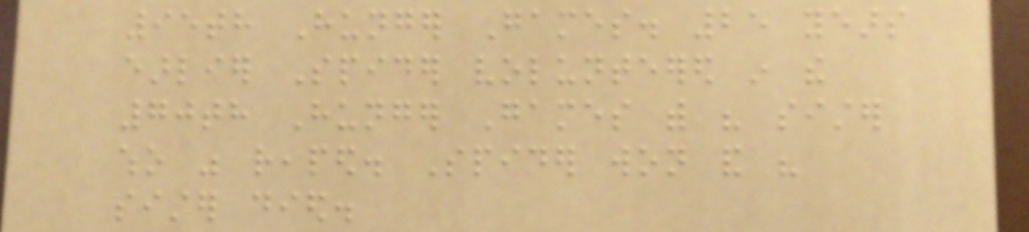95th Hunger Games. 25 years
earlier Spider volunteered in the
70th Hunger Games with his sister
who was reaped. Spider won and his
sister died.
